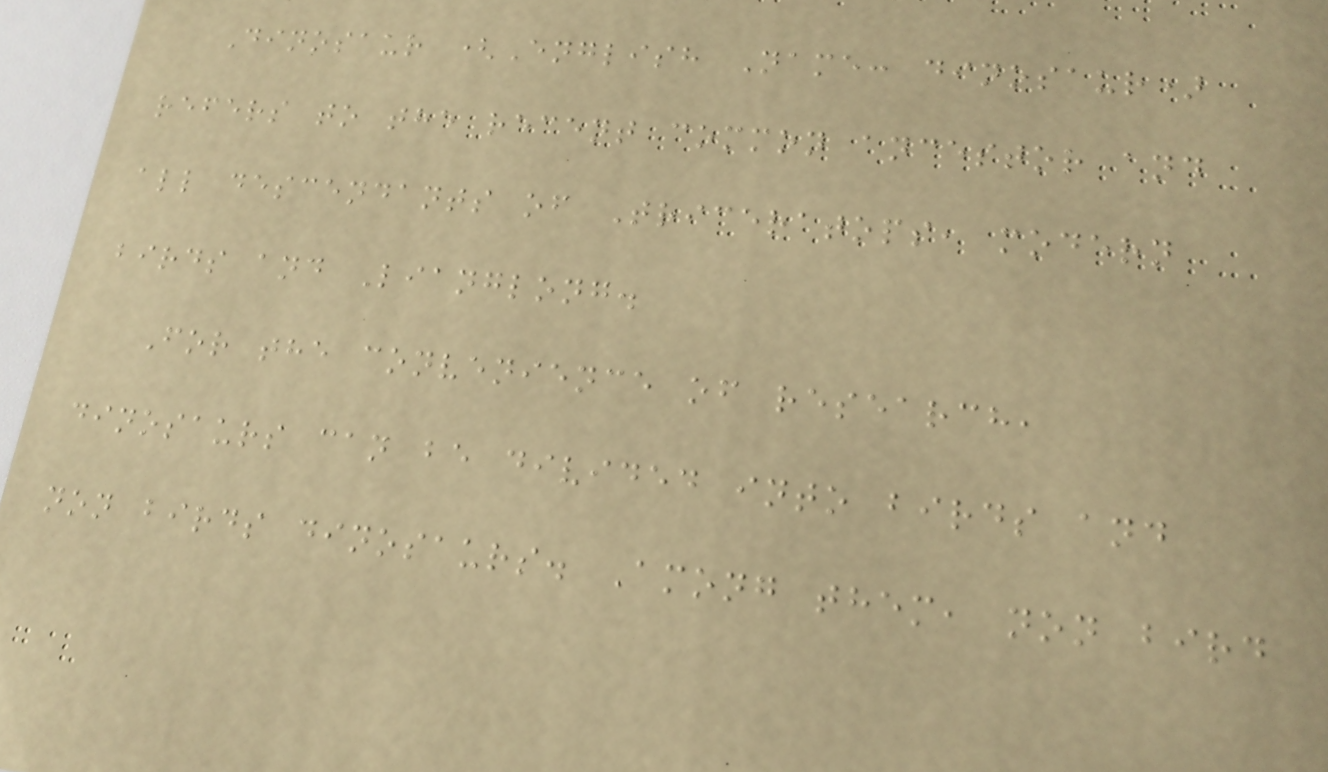Dinosaur (English Name: dinosaur)
refers to the recent common ancestor and
all descendants of Triceratops, modern
birds and Lianglong.
For the convenience of research,
dinosaurs can be divided into birds and
non birds dinosaurs. Among them, non bird
